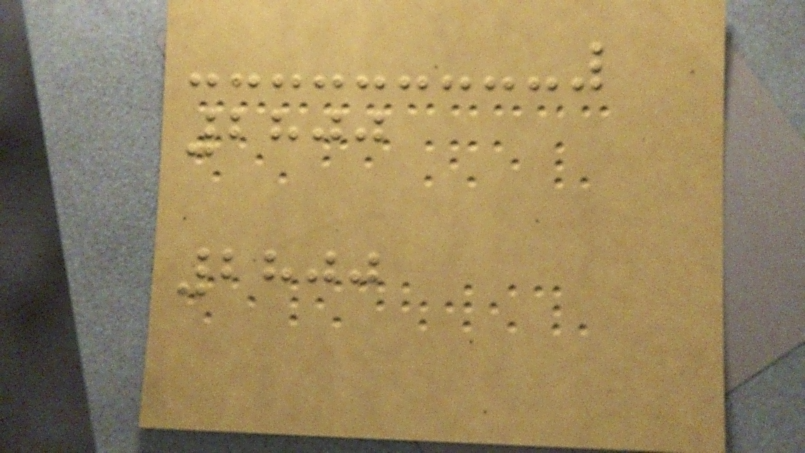2800
2800
